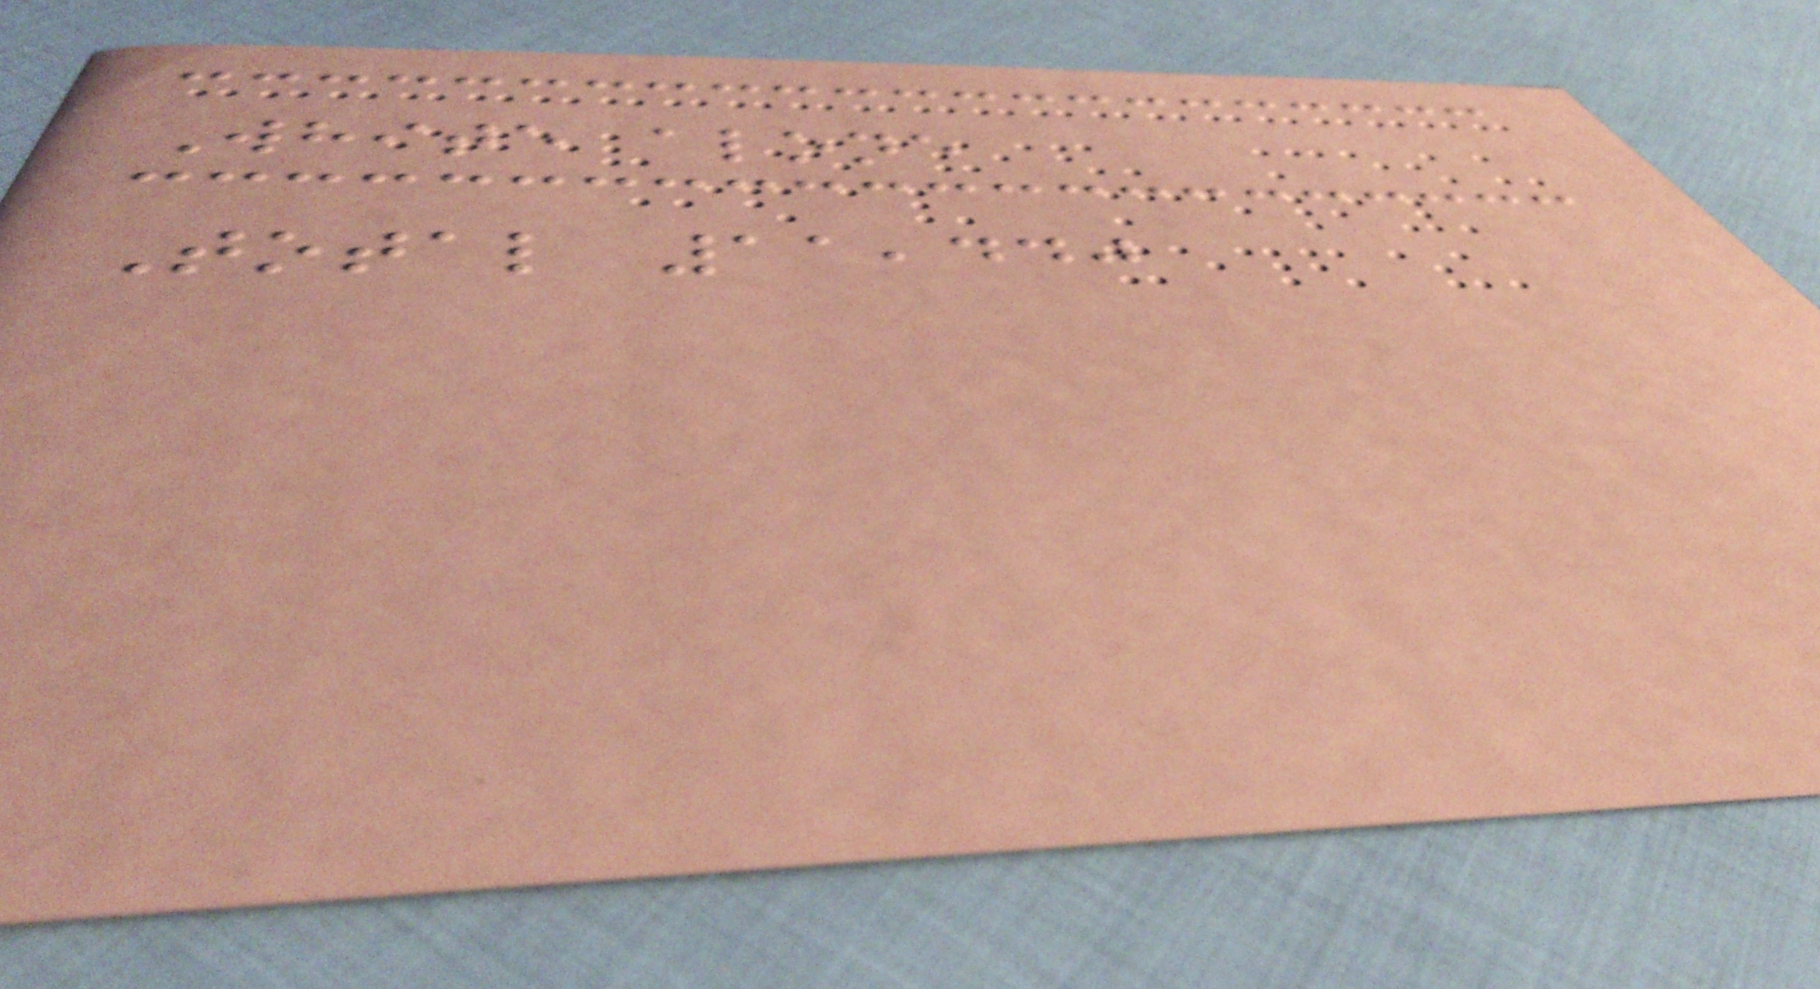White alone
Total 11,440
